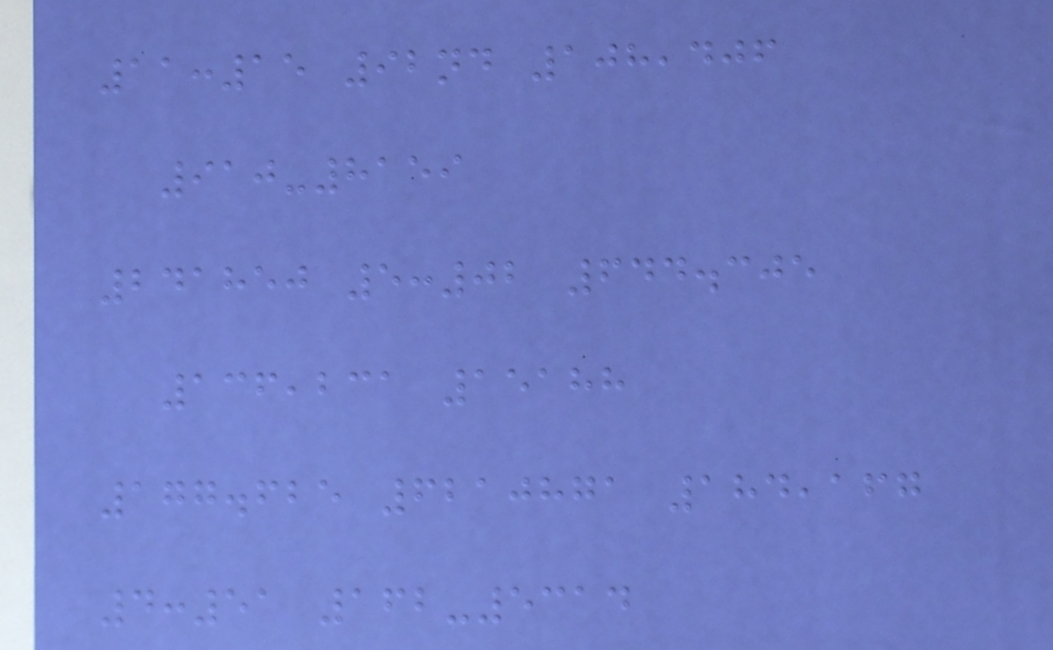11:15 92nd 108,406
910-8159
241850 5:02 644.305
136,231 15188
177.625 6210871 184,167
4:51 162-5314
